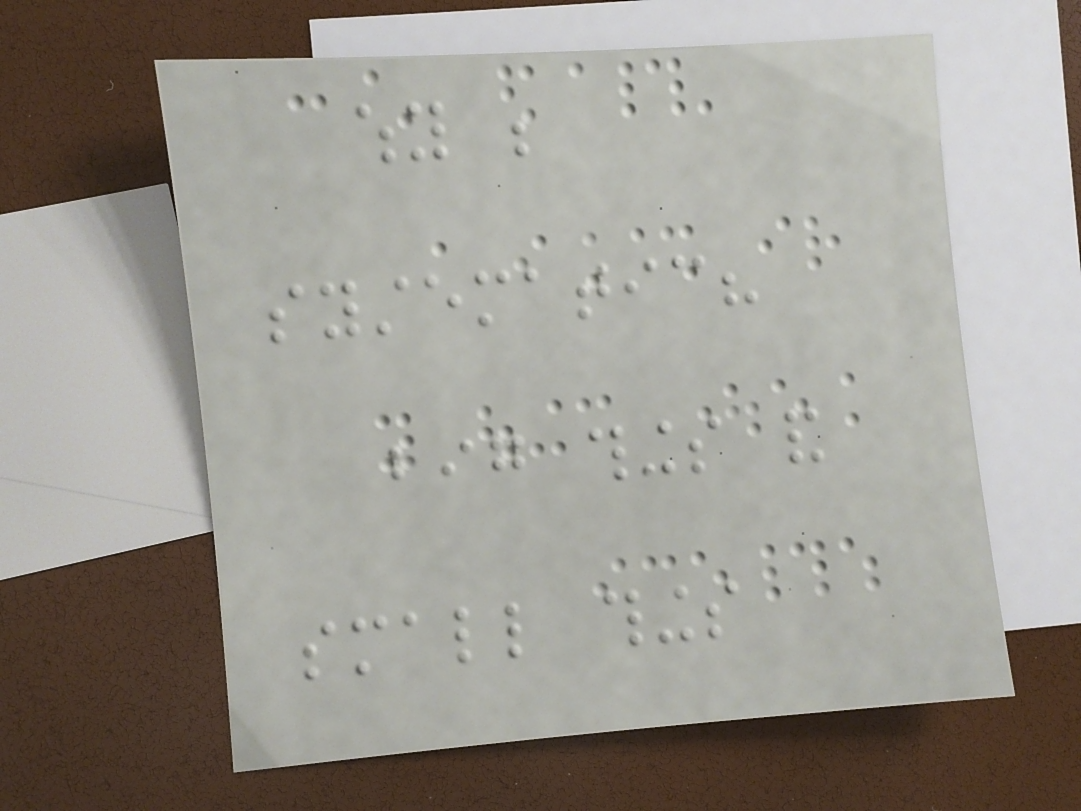why be
systematic?
big things and
small things
